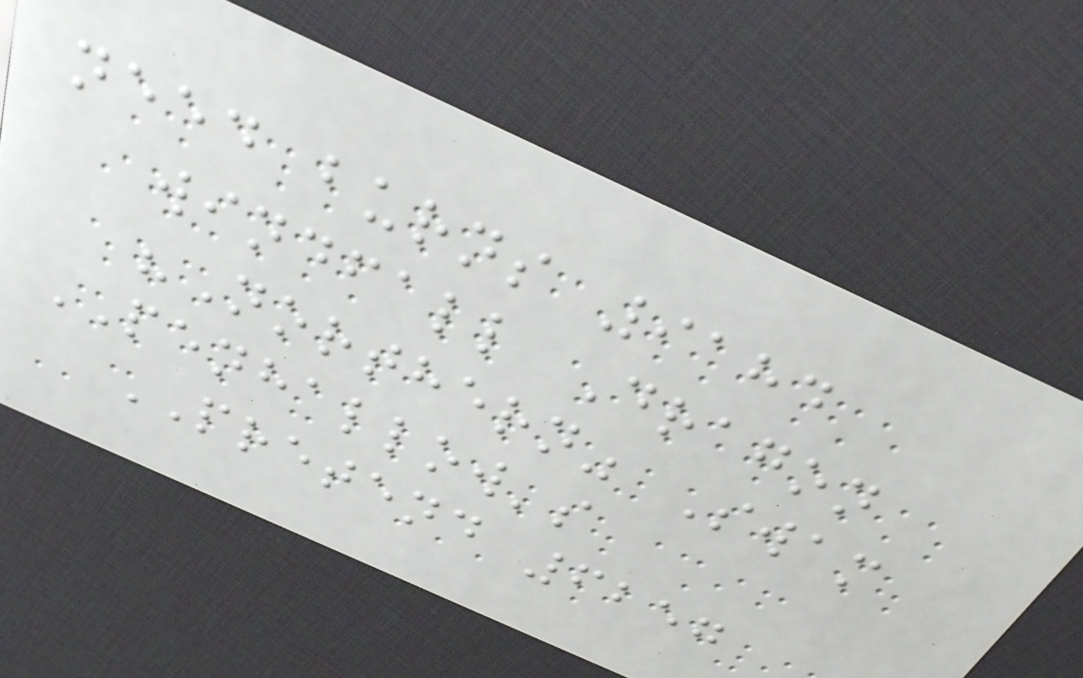need burns 9184
windfall Dragon
"Northern" Swam
PENHALLOW's
PRETEND 6257
